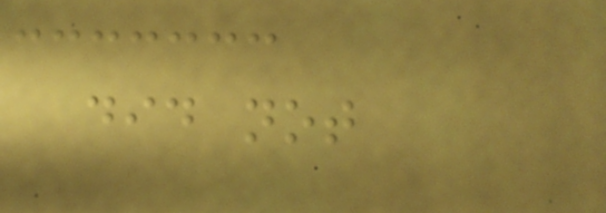did not
